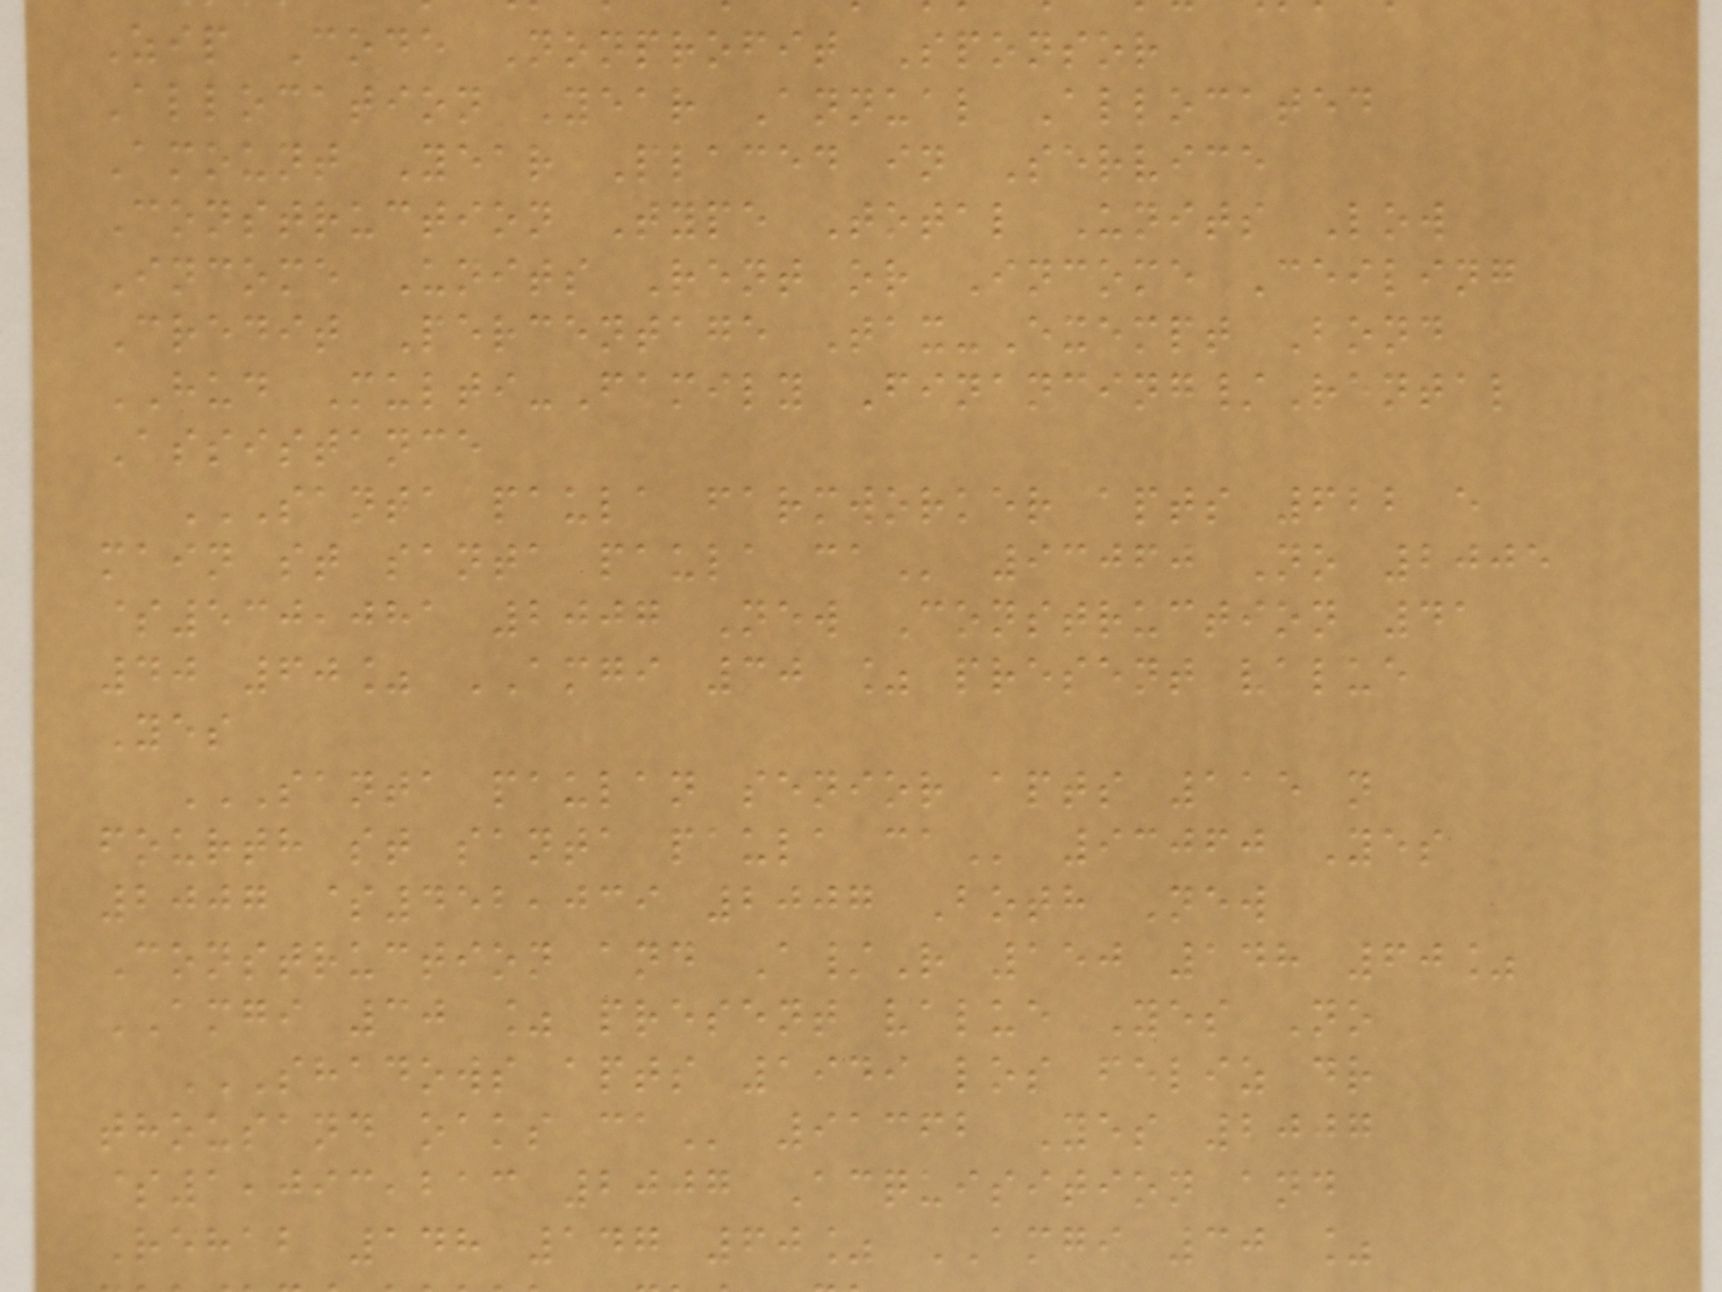Zip Code Nonprofit Sponsor
Allocation Year Annual Allocated
Amount Year Placed in Service
Construction Type Total Units Low
Income Units Rent or Income Ceiling
Credit Percentage Tax-Exempt Bond
HUD Multi-Family Financing/Rental
Assistance
SANTA PAULA FARMWORKER APTS 622 E
main st santa paula
$530,081 2007 New Construction 41
40 60% AMGI 30 % present value
Yes
SANTA PAULAN SENIOR APTS 115 N
fourth st santa paula
2007 $452,039 2007 Both New
Construction and A/R 150 148 60%
AMGI 30 % present value Yes No
SHADOWS APTS 1949 LOS FELIZ DR
thousand oaks
$1,093,213 2007 Acquisition and
Rehab 148 147 60% AMGI 30 %
